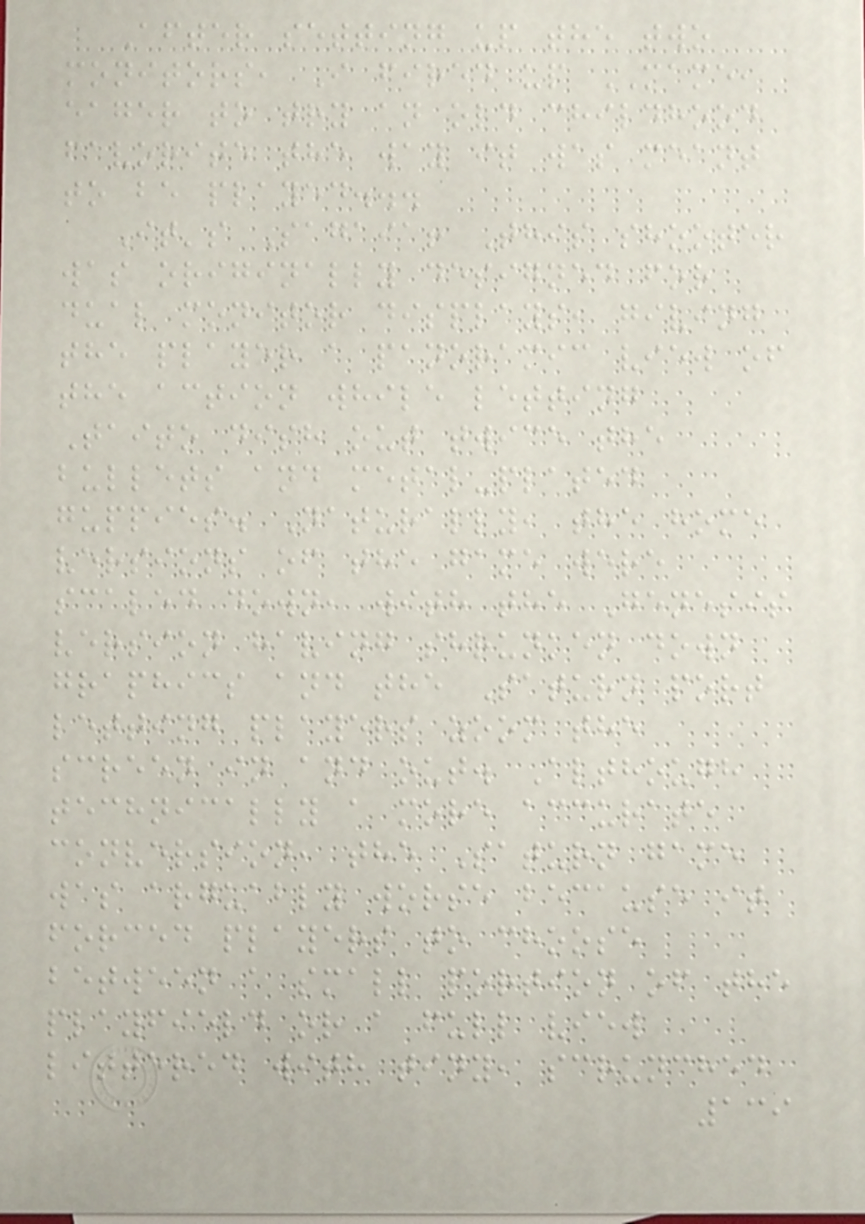After setting up the two
monitors, I fired up MAME,
eager to try an old childhood
favorite the way it was meant
to be played...
It's Sagaia! This shooter
was originally designed for
dual monitor displays, giving
the player a panoramic view of
the action while letting
Taito dish out twice the
bullets and metal-plated
guppies. Naturally, the home
versions of the game were
scaled down, with the Genesis
version having shrunken down
graphics and the Saturn port
letting players zoom the
screen in and out. Although
technically a more accurate
conversion, the Saturn game
was arguably worse because it
forced players to choose
between a small portion of the
playfield or a full view
littered with tiny, scrunched
139
